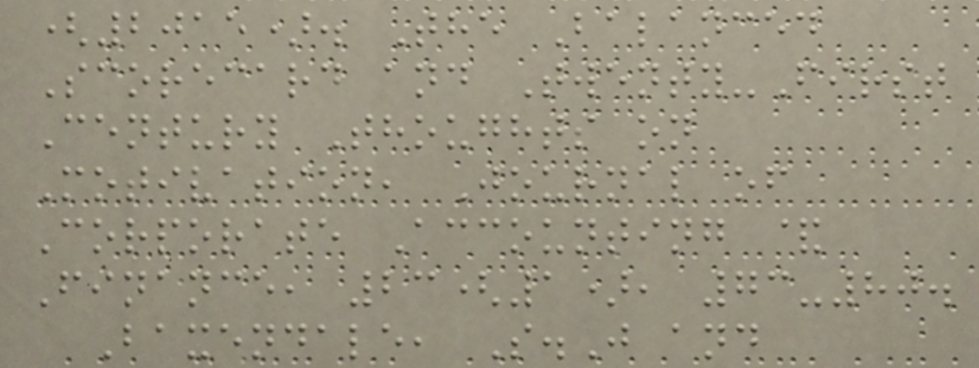(2015). The Balanced
Scorecard and Twenty-First
Century Thoughts on
Motivation, Journal of
Corporate Accounting &
Finance, 23(1), 73-80.
Baxendale, S.J and
